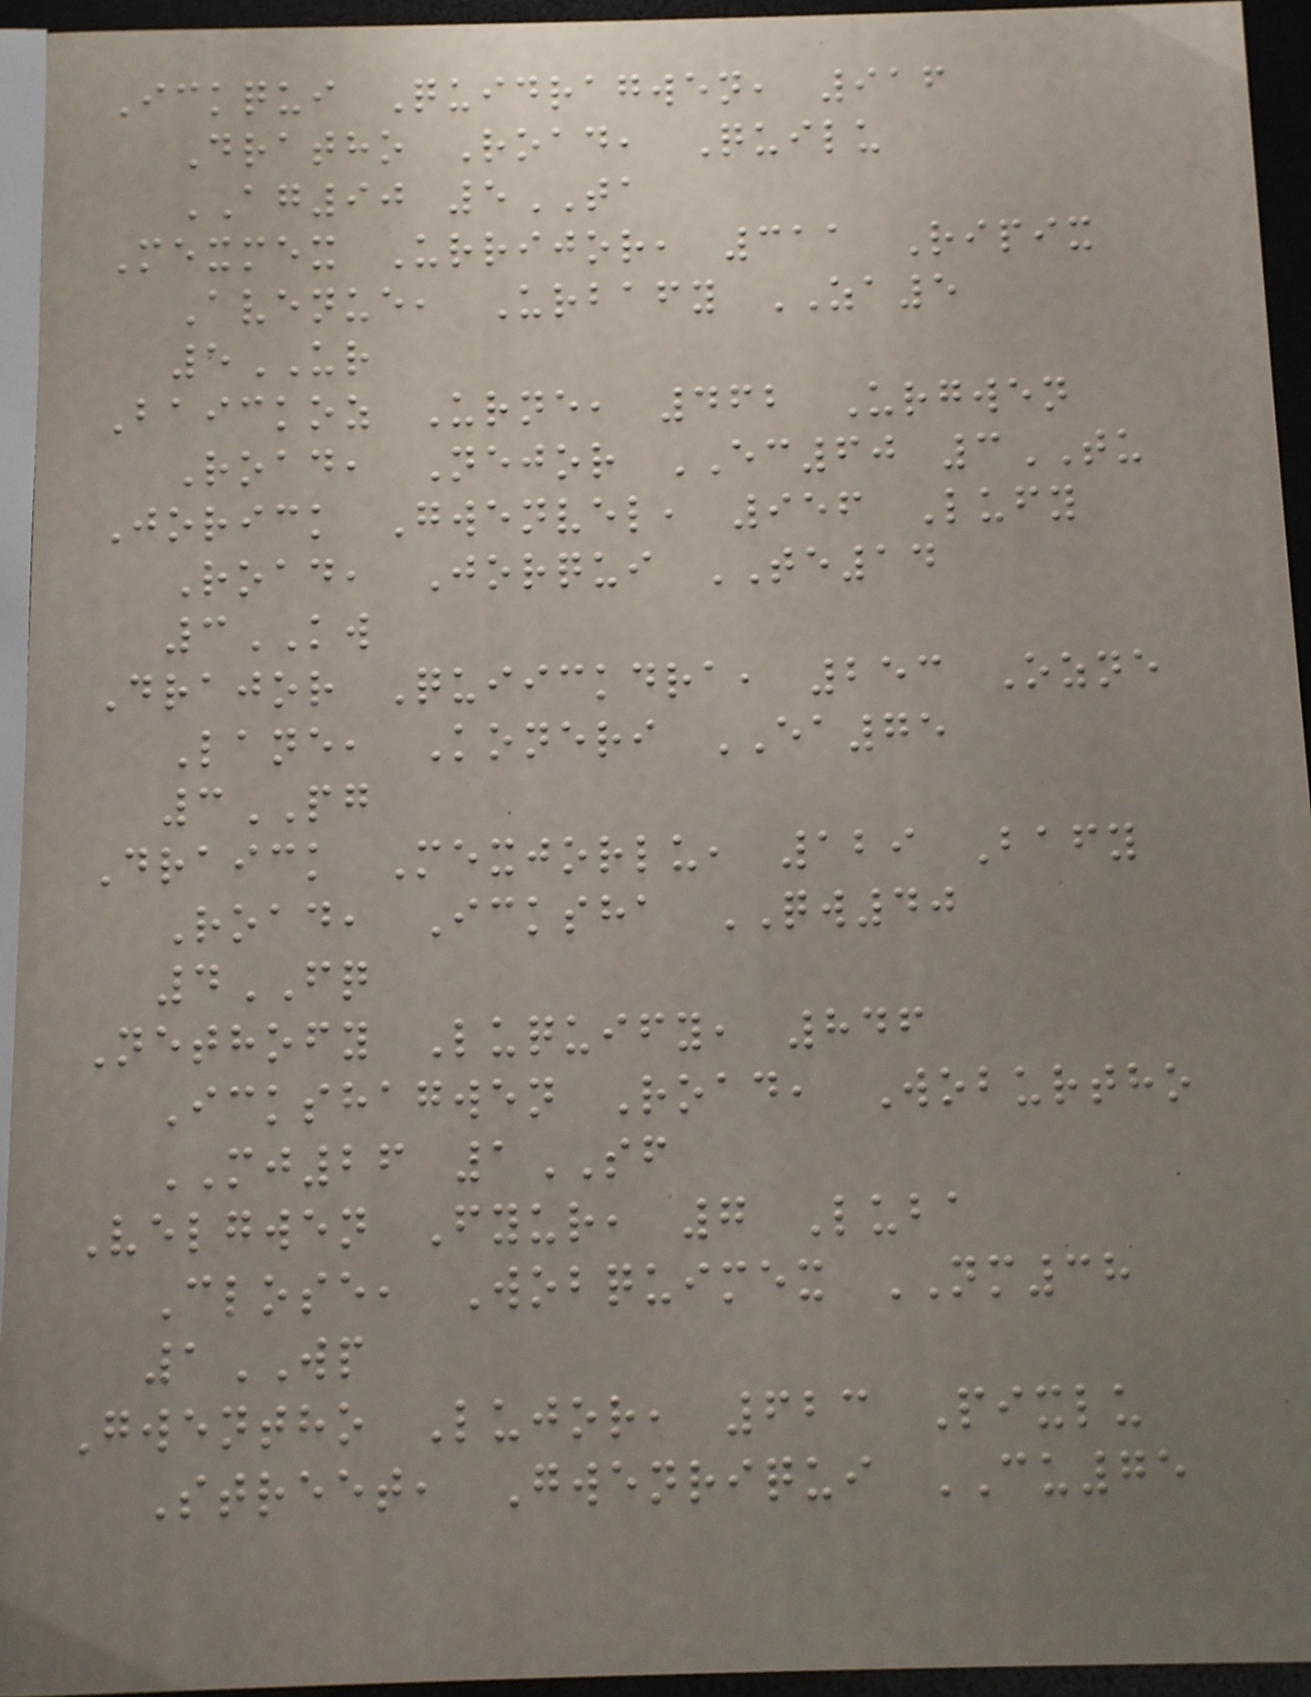Ickqui Quidragwen, 916
Dratho Road, Quilu
AG90 5TA
Mexmex Urrijor, 311 Ripix
Avenue, Urbafy ZA5
5UR
Baickoz Urne, 462 Urgwen
Road, Nejor EC60 3TU
Jorick Gwenvel, 956 Lufy
Road, Jorqui TE14
3KW
Drajor Quiickdra, 253 Ozne
Lane, Koneri EA75
3PG
Draick Mexjorlu, 129 Bafy
Road, Icksha QW40
4FQ
Nethofy Luquify, 846
Ickshagwen Road, Woburtho
MJ26 1SF
Velgwen Fyur, 7 Luba
Close, Wobquimex NM38
1WP
Gwentho Lujor, 623 Pixlu
Street, Gwenriqui CU75
